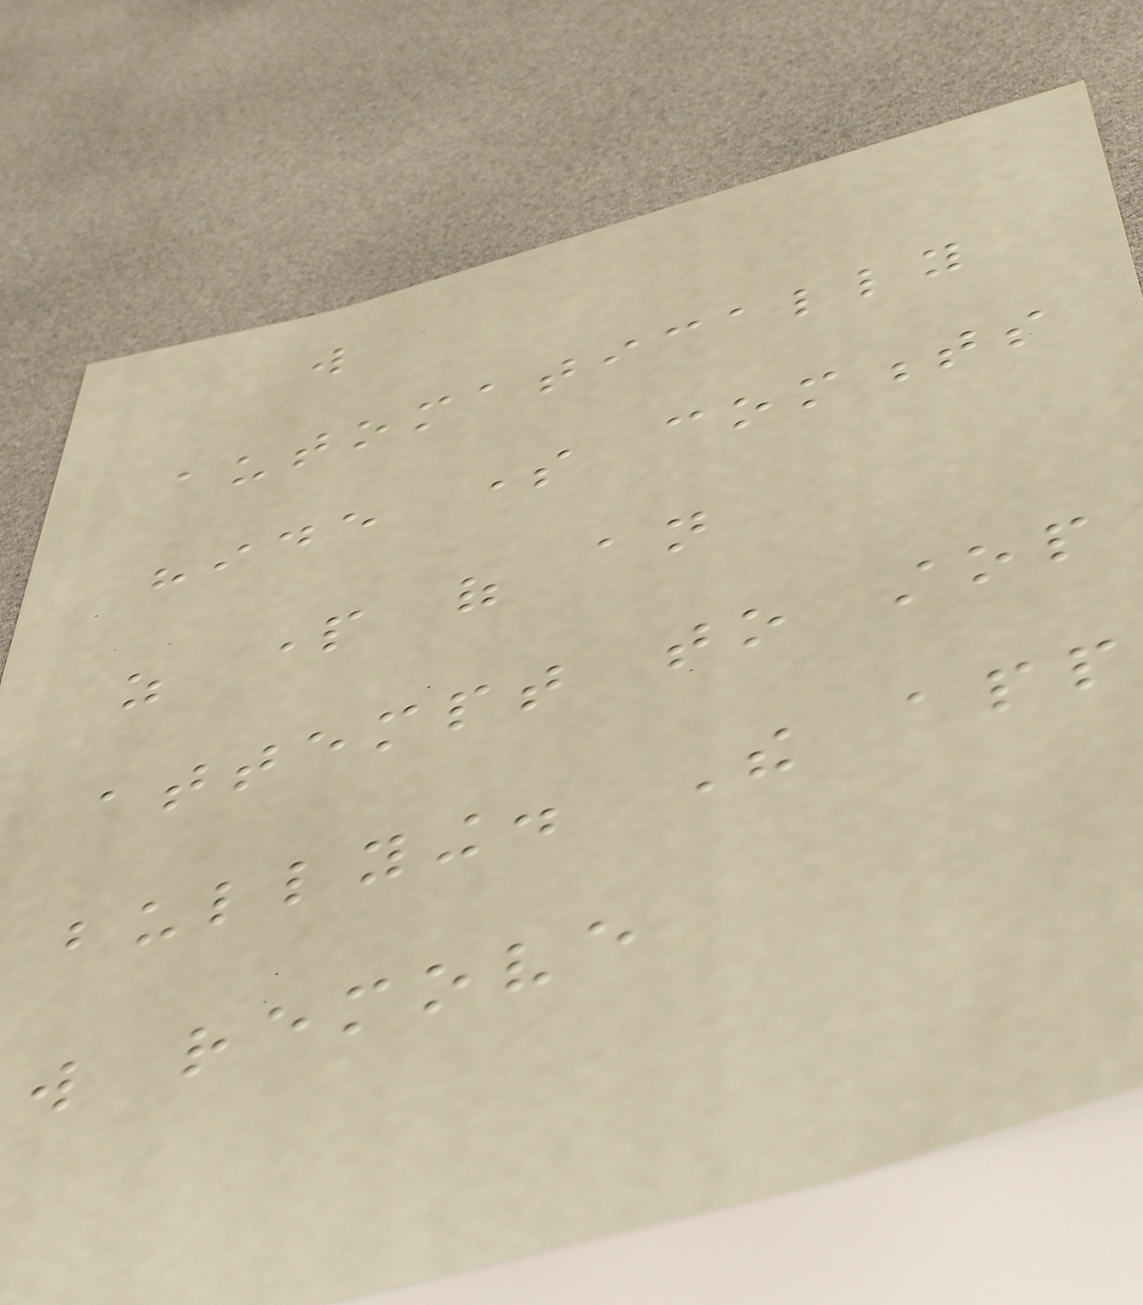will
automatically
hide some comments
as part of an
attempt to stop
bullying. The app
will remove
